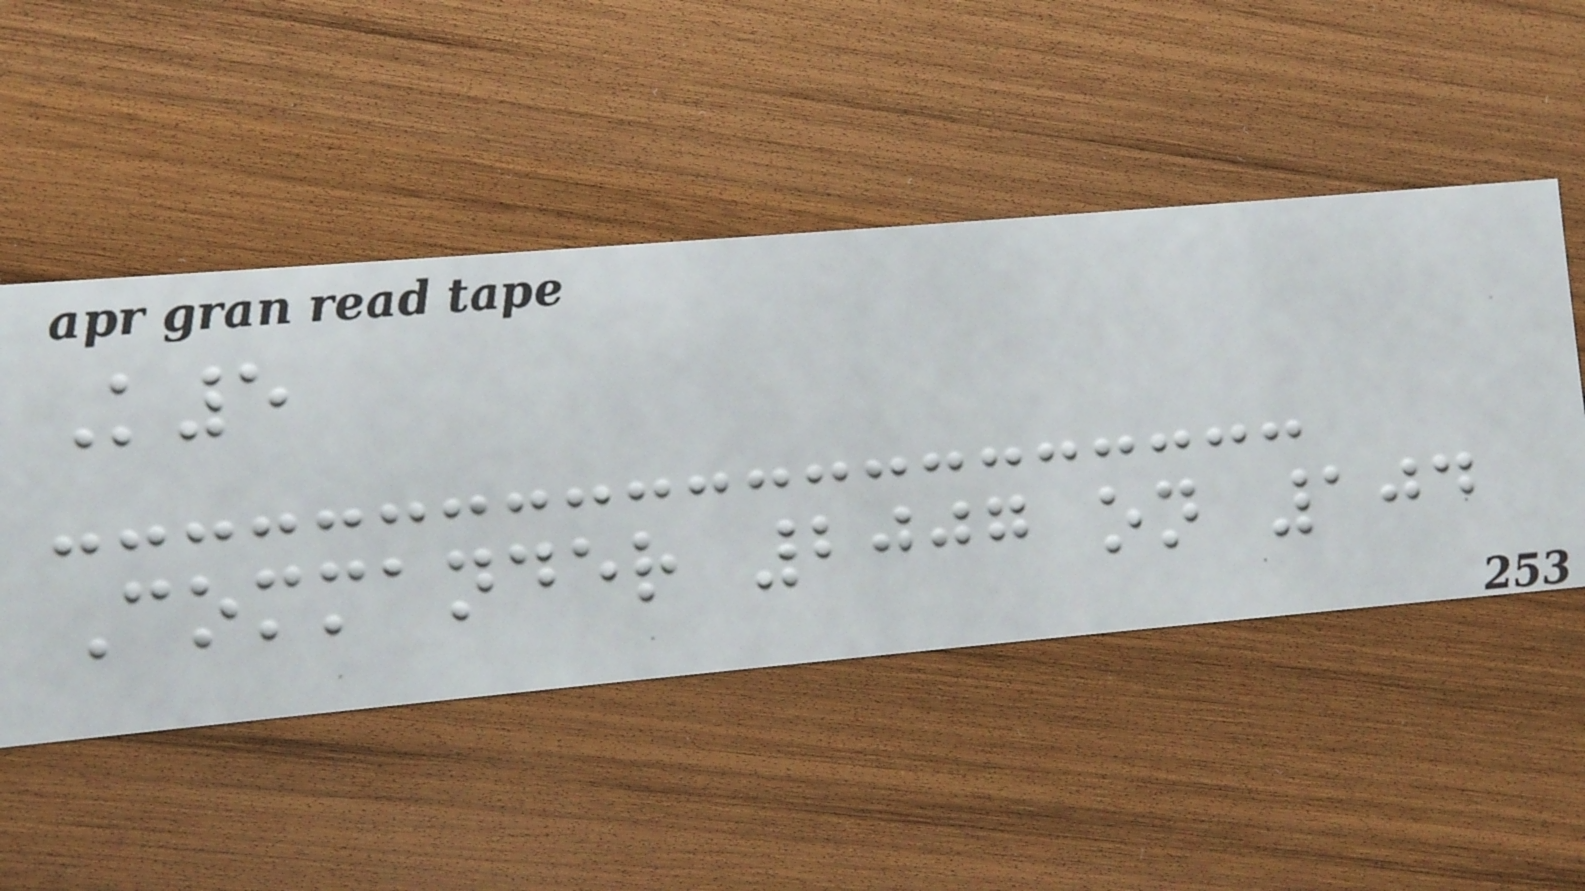K5
Commander 2007 on 104
